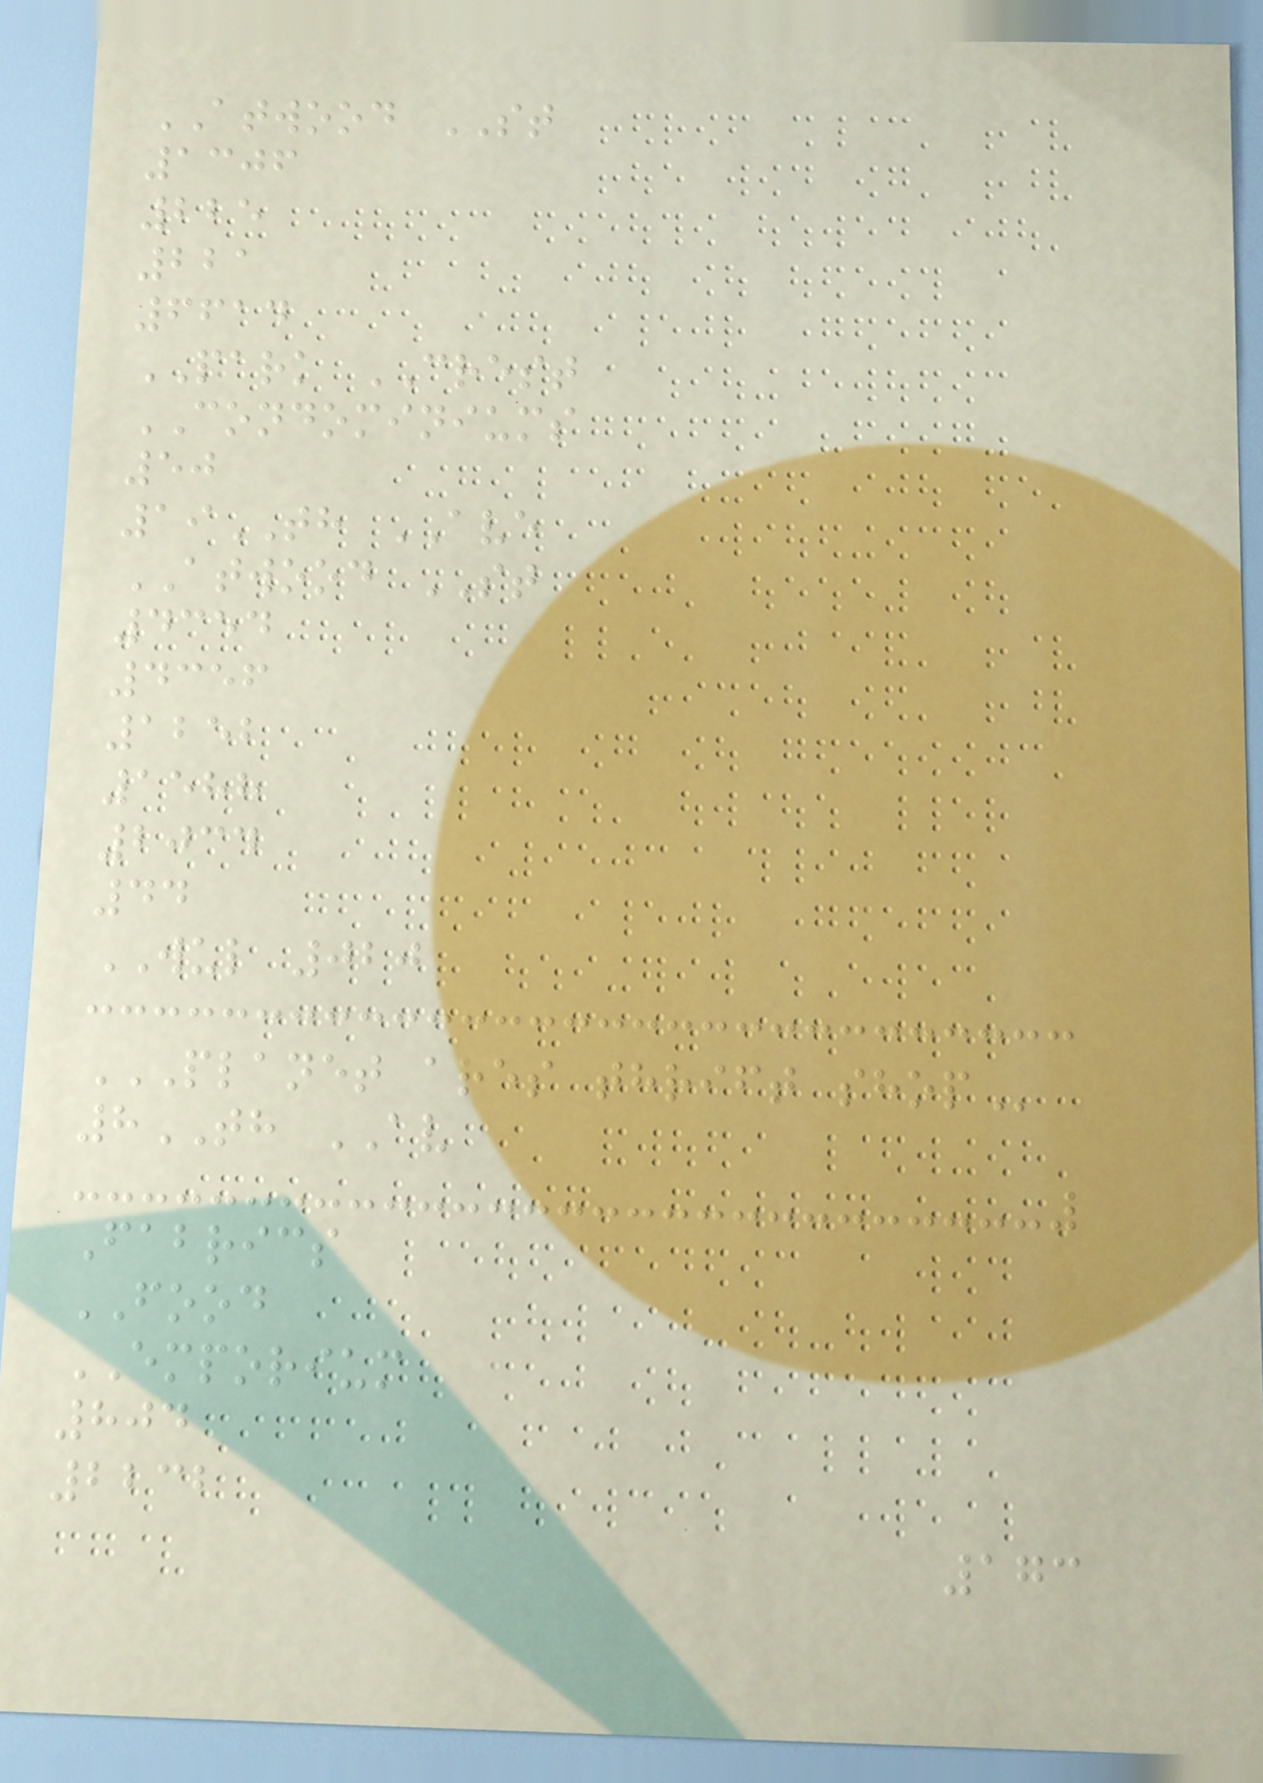ATWOOD ST
1306
225
221
6614
PARK CREST
CONDOMINIUMS
50
19TH AVE
ATWOOD ST
4354
4356
1252
1588
2034
44
WUL 020
PLANET ARES THRIFT SHOP
8TH AV
Fabrics
FOOD
EMPORIUM
804
2232
173
